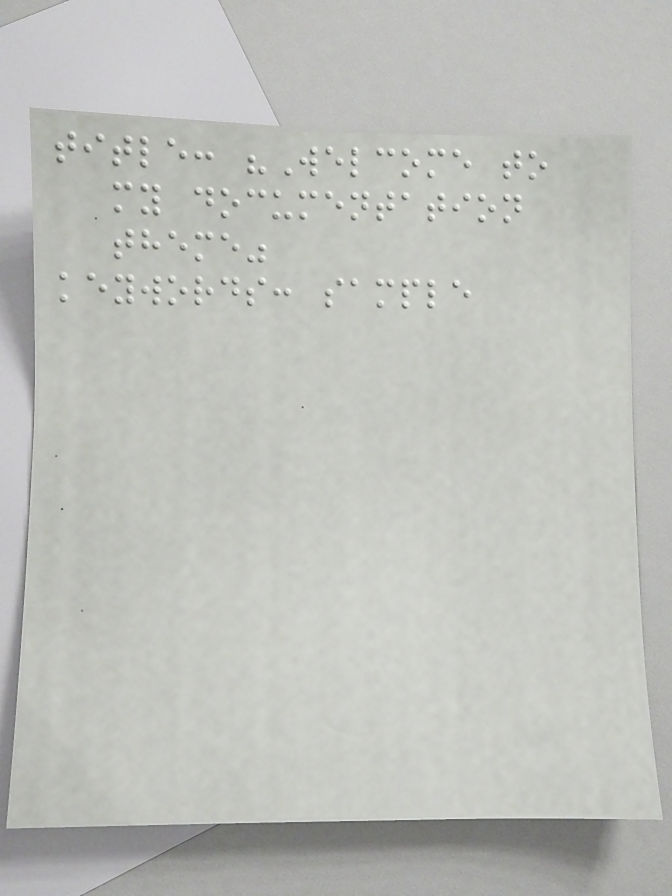title: "Welcome to
my documentation
theme"
keywords: sample
